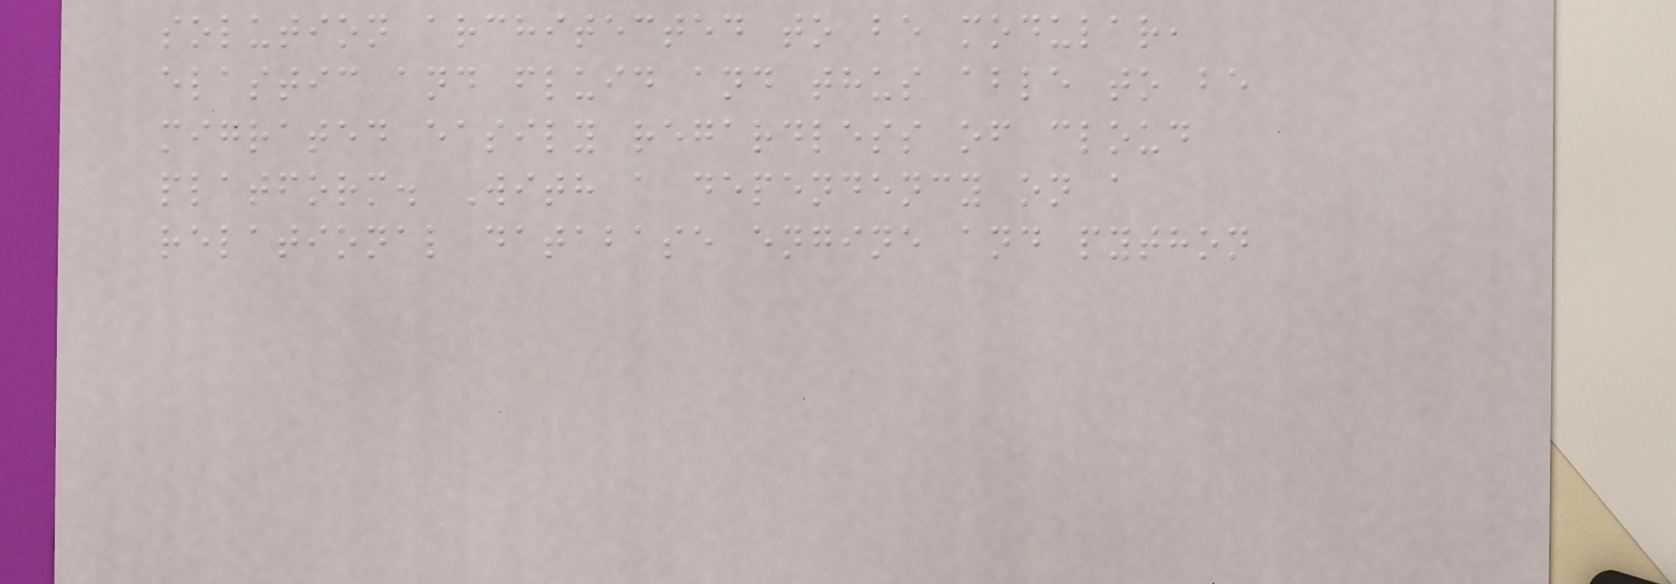solution architected to be modular,
elastic and fluid and thus able to be
migrated easily regardless of cloud
platform. With a dependency on a
relational database engine and python
